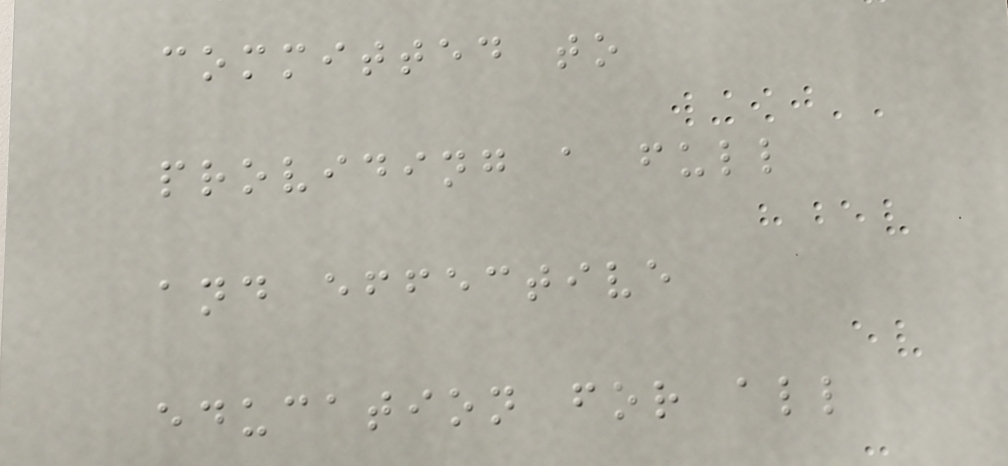committed to
providing a full
and effective
education for all
